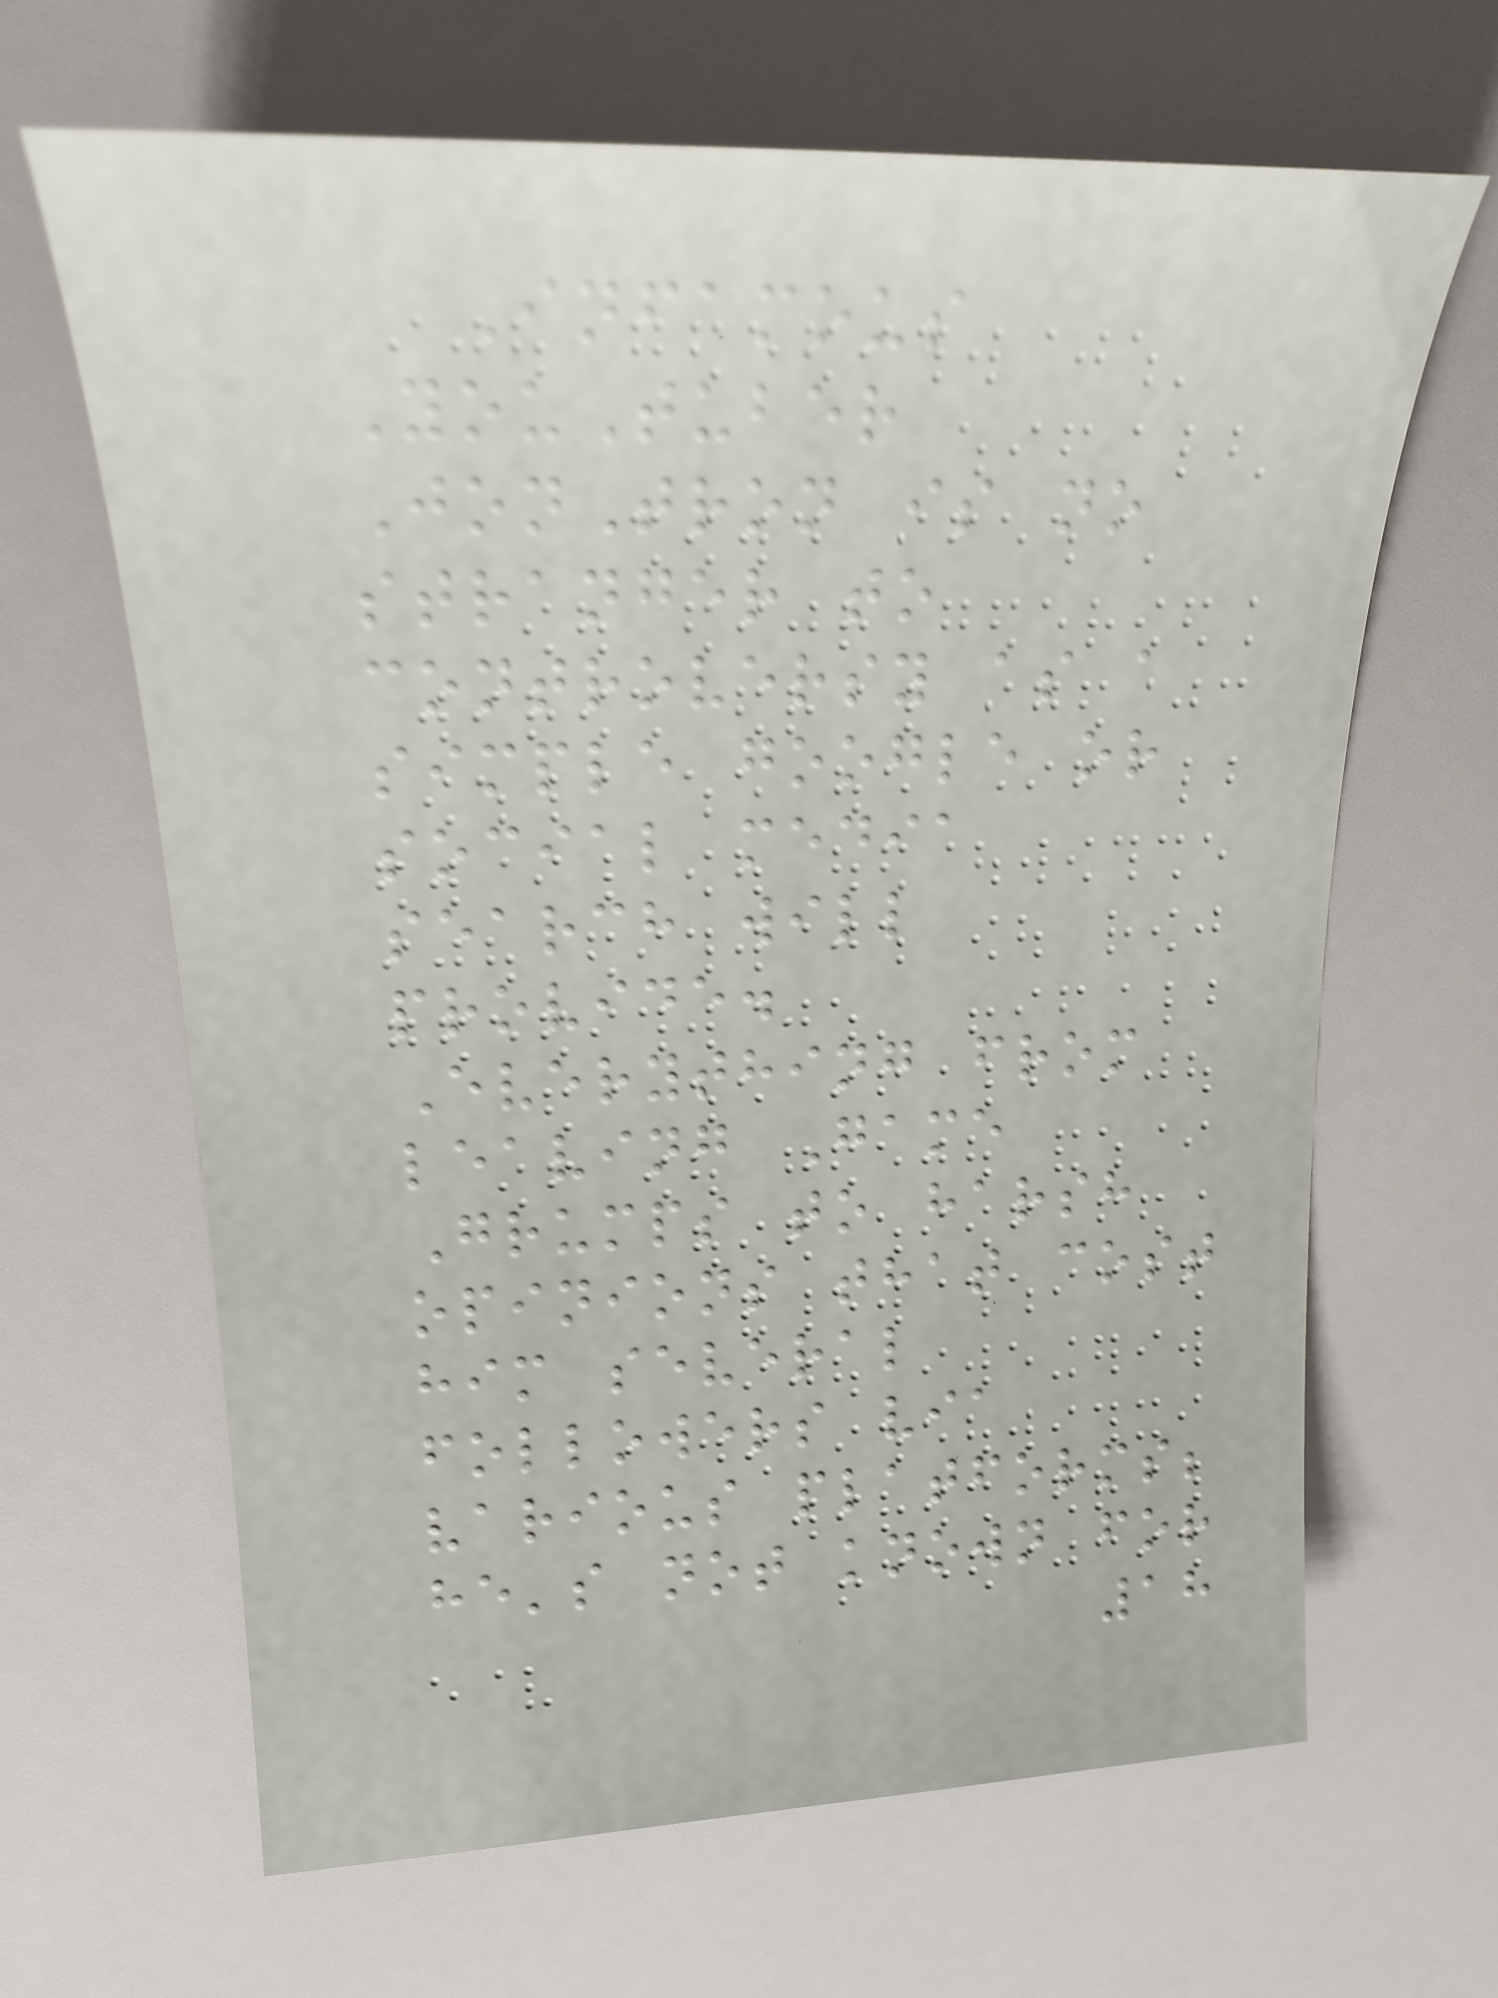Infamous
YouTuber
JonTron is no
stranger to
controversy as a
simple google or
social media
search will
provide.
Everything from
leaving Game
Grumps to harsh
opinions that cost
him several
followers via
various platforms;
he's not known for
18
